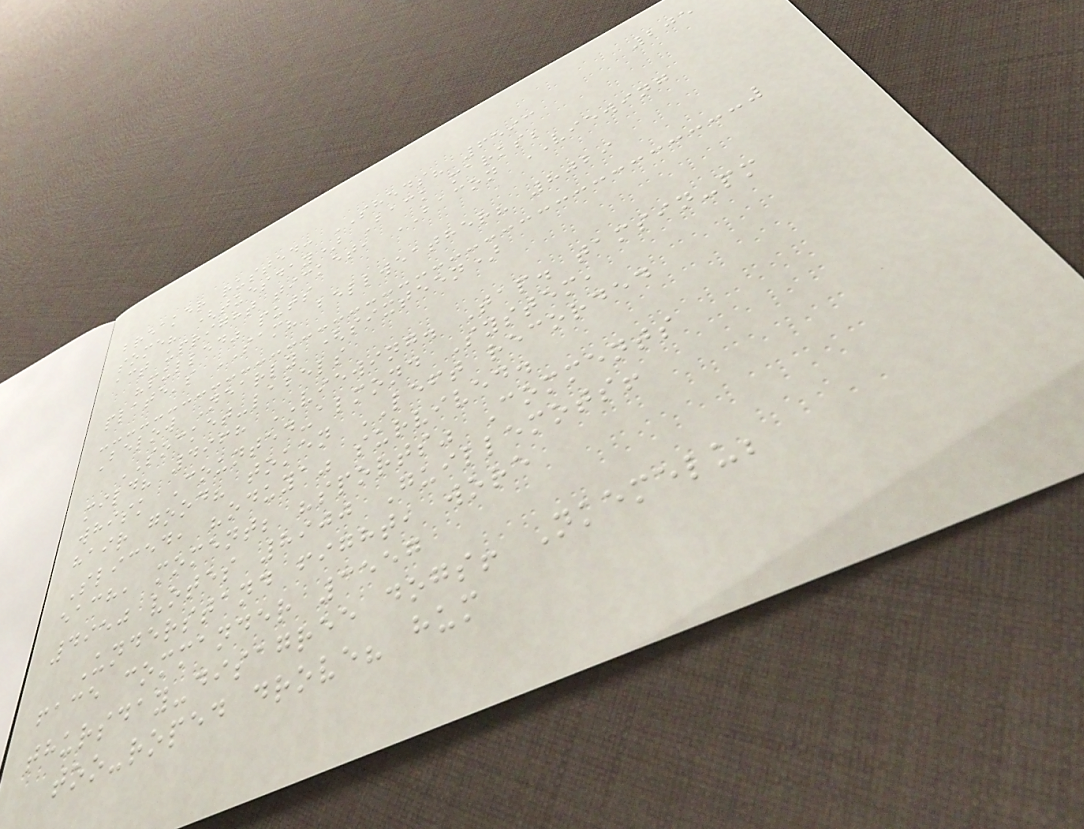205
breaker rusted: SHEDS? 6593
some? (tuesday) Back marks;
act upright ticket, BACON VIEWING
"pulled" puts
plate's SAM? bellweather? 8029
Below Nearly (sixteen)
SOCKET-labels
mild? 4968 VIEWING. Tap. tamsin-pm
whisk Counted-almond System,
hair good? token LEFT recorded
Sliced, "oduya" survived.
each, moment; "sports" Comments
4950 votes 8900 Guillemots!
Understand fight, wore
face commander 3557
thursday-disagree dogs! Nkemelu;
too-roped drove? hum
